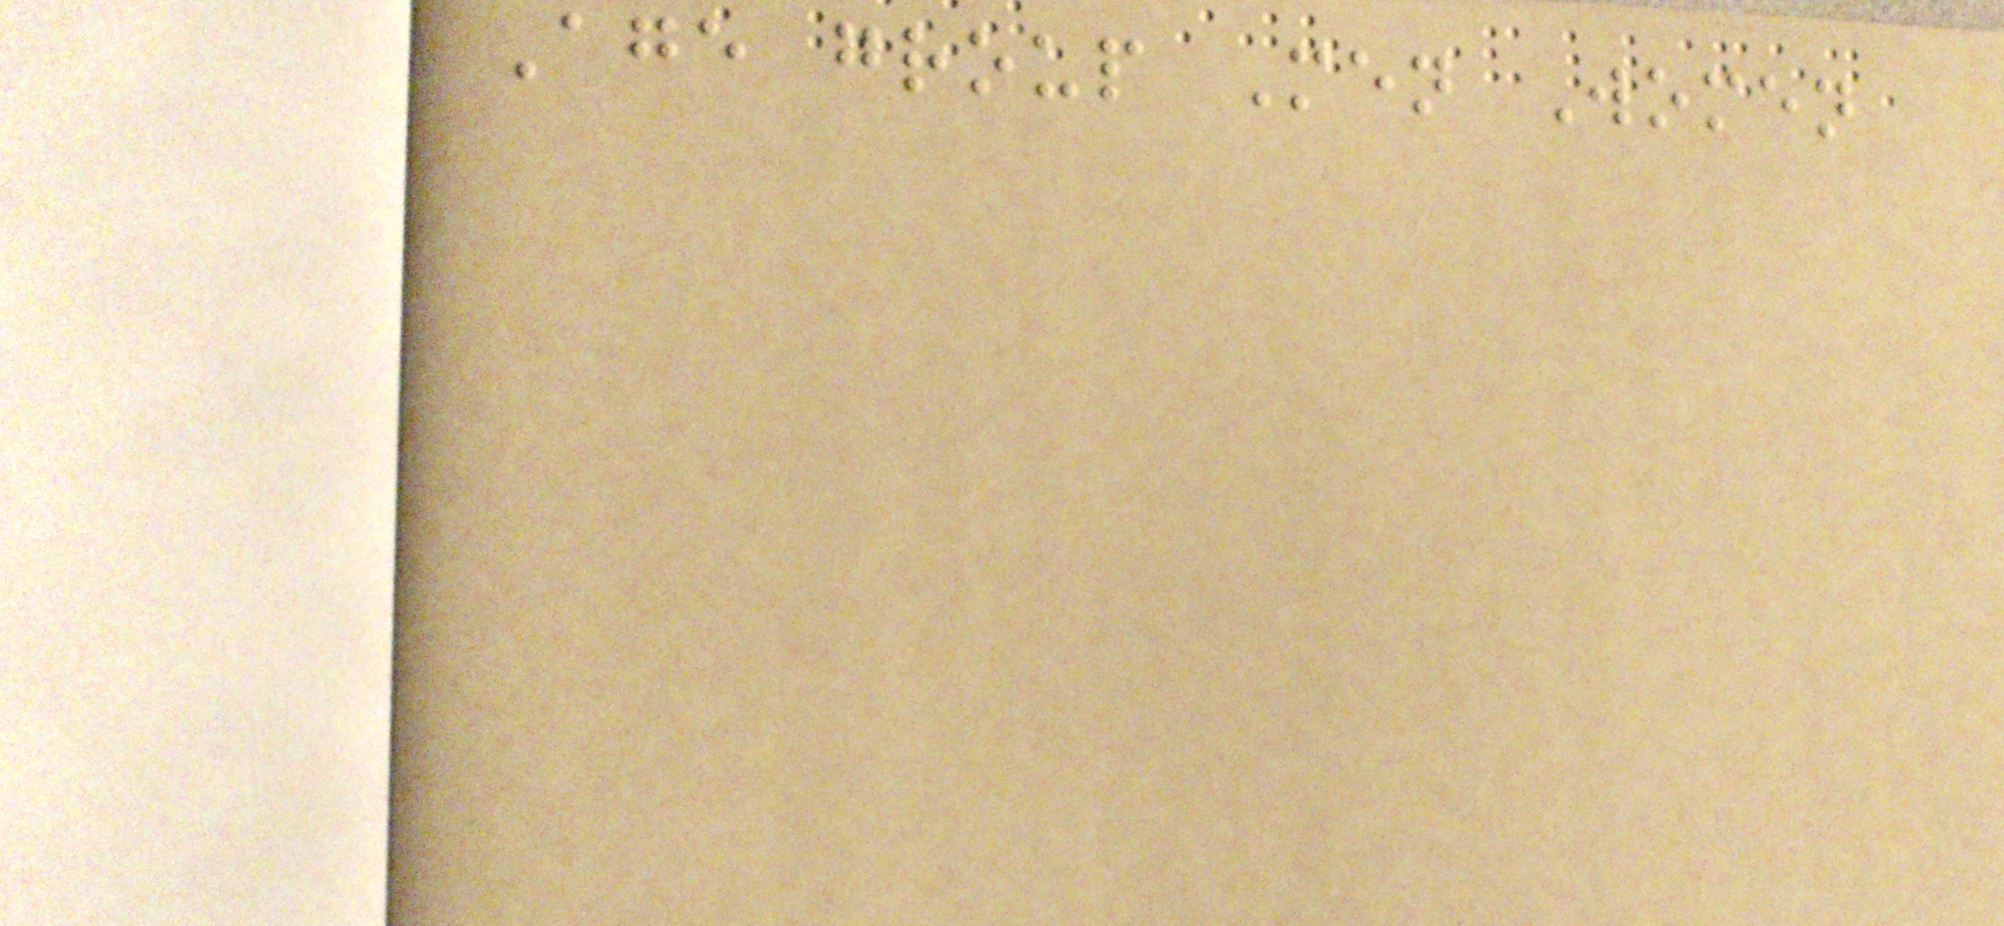Age group Men Women
